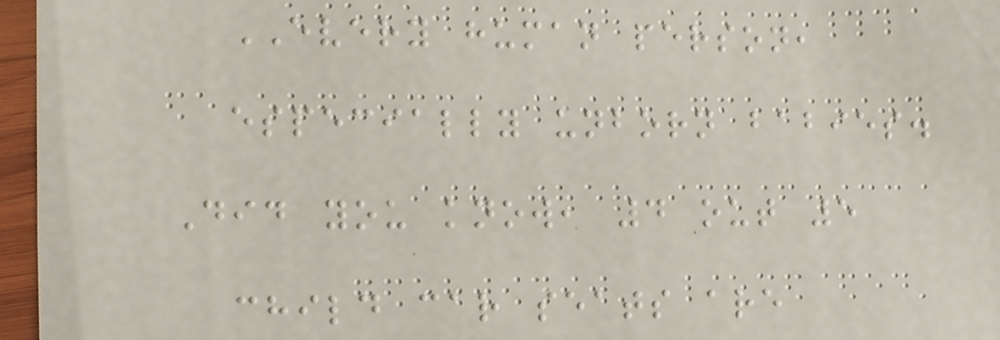EVERY human person,
especially unborn babies.
Did you know, 4 out 5
child car seats are
